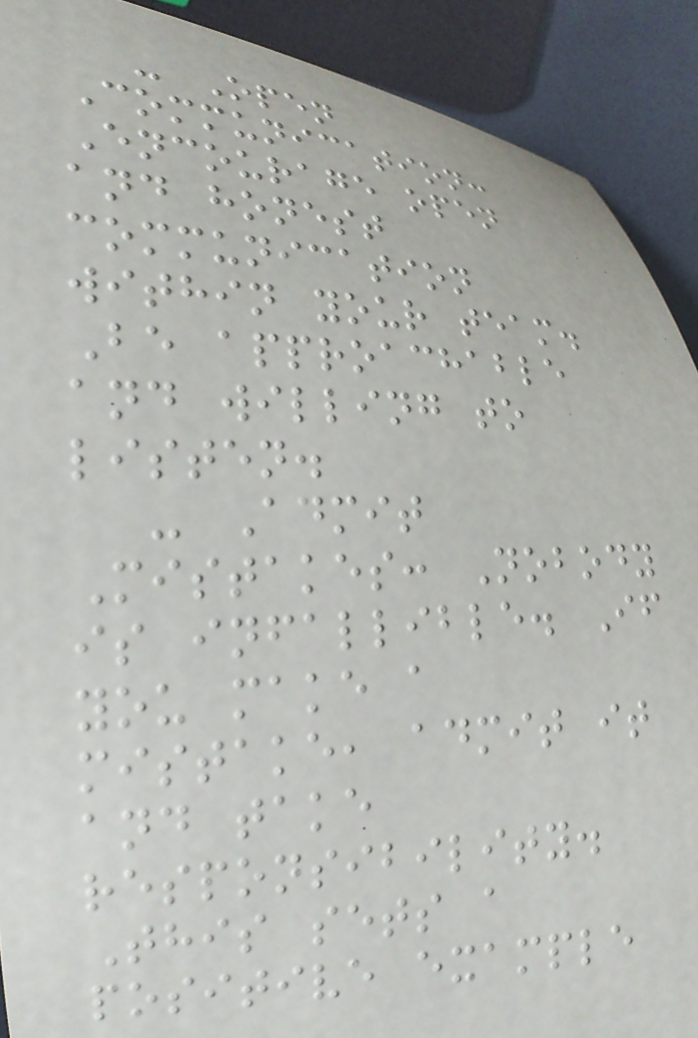- Open
Communication:
Encourage open
and honest
communication
within your team.
Be approachable
and willing to
listen.
- Admit
Mistakes: Nobody
is infallible. If
you make a
mistake, admit it
and take
responsibility.
This sets a
positive example
